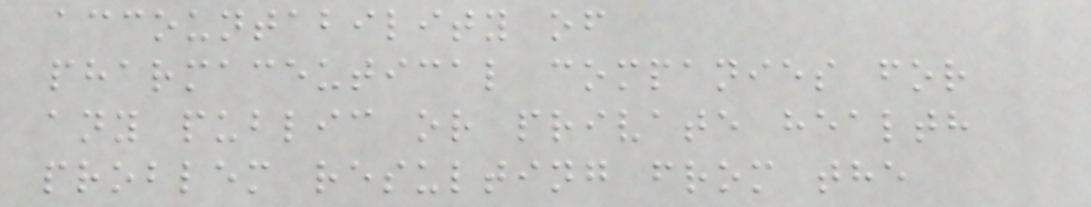accountability of
pharmaceutical companies for
any public or private health
problem resulting from the
